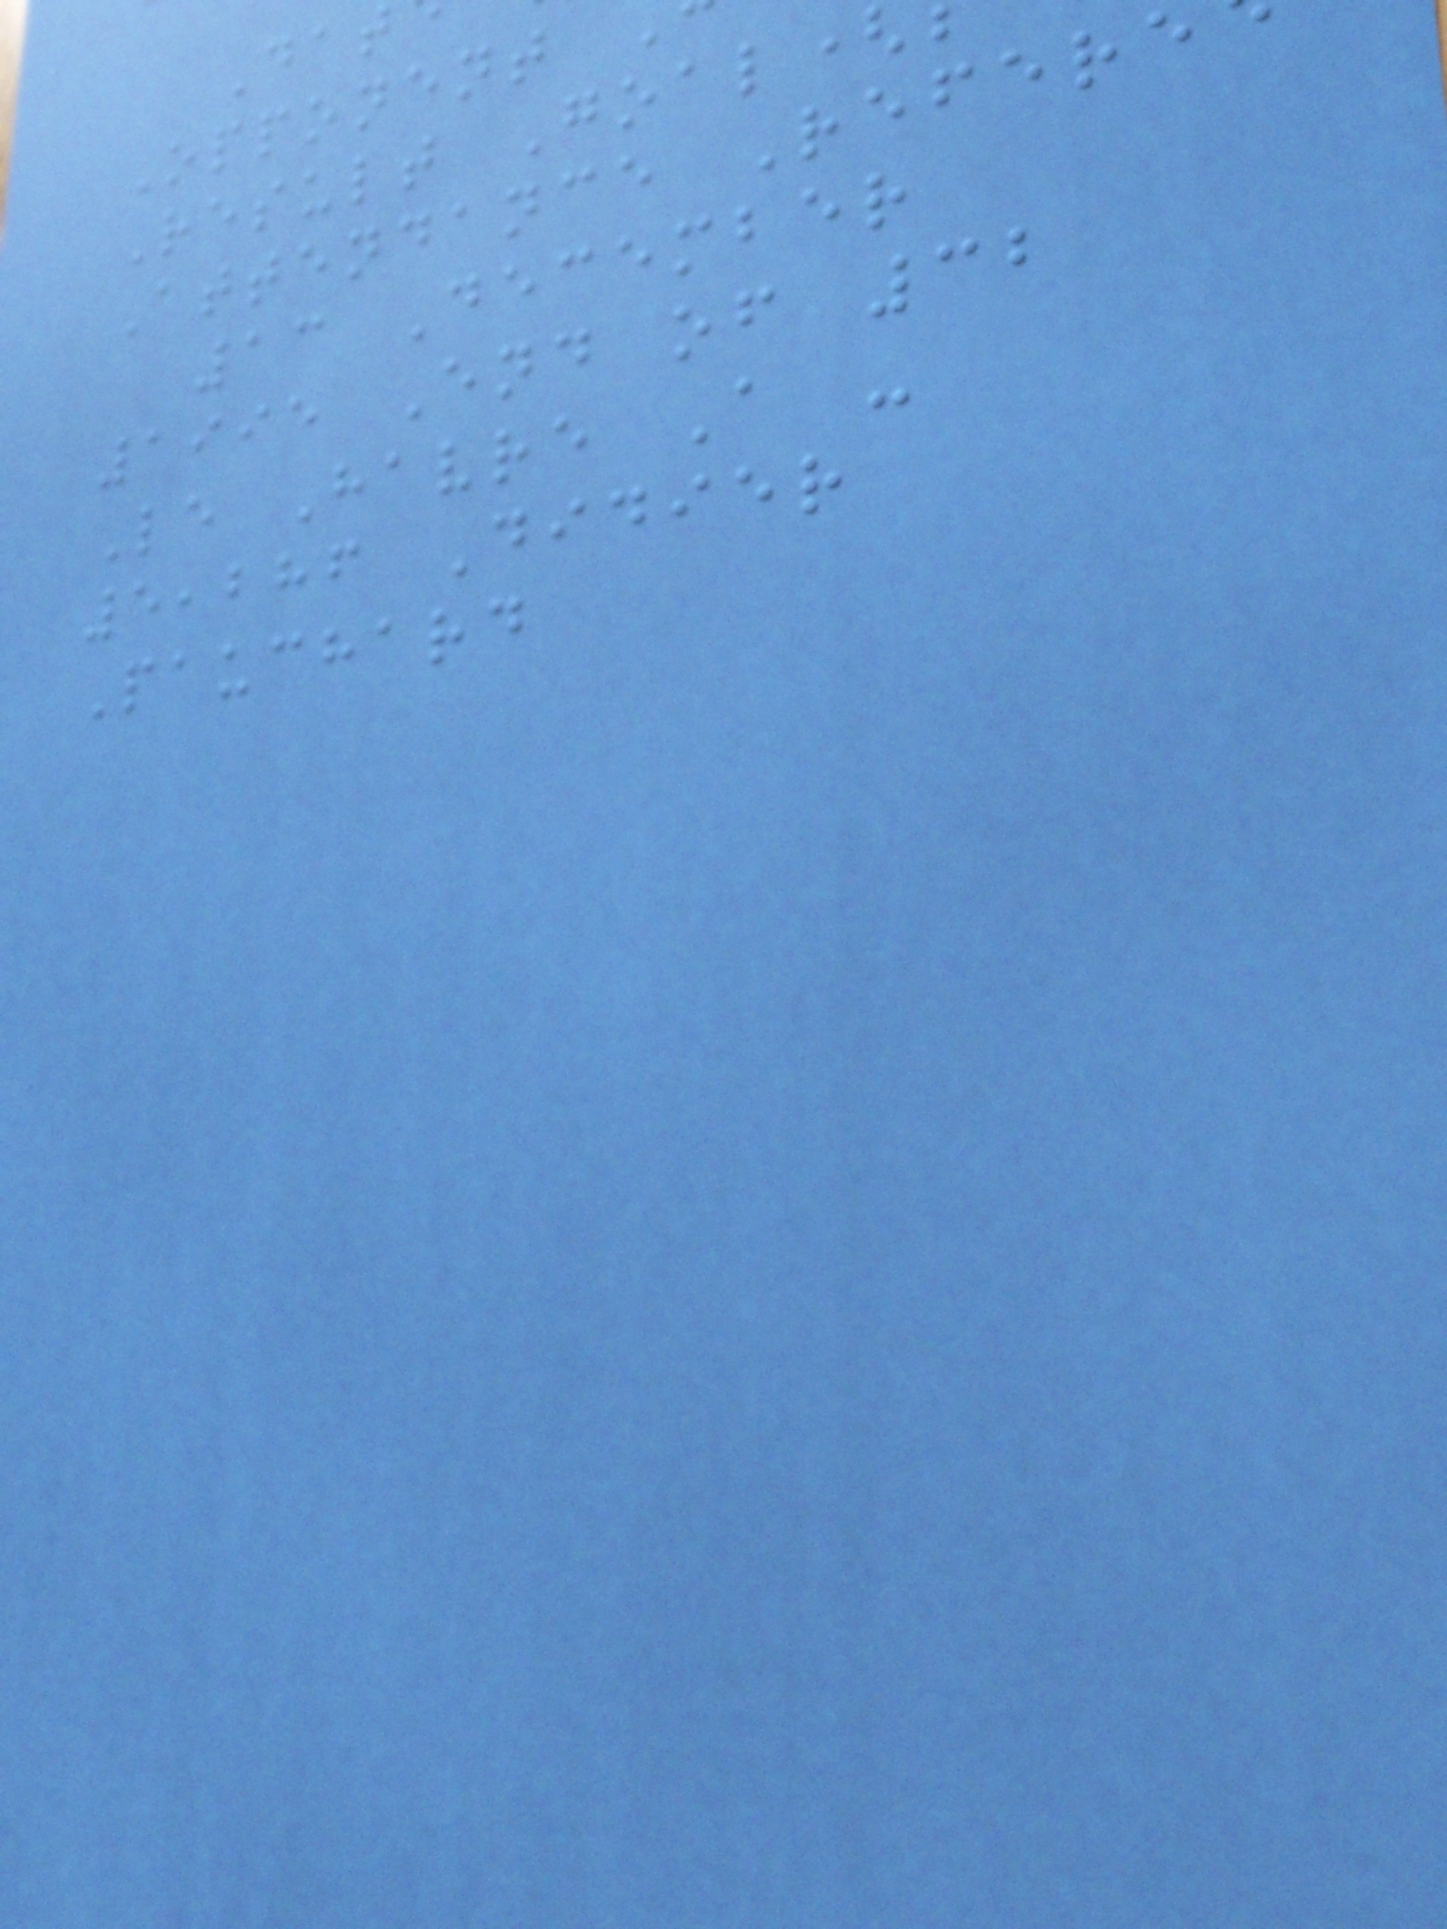Dat
Opponent
Result Goal
Attendance Refere
13 December
1995 End of 32
Le Havre A -
5,286 Didier
Pauchard
